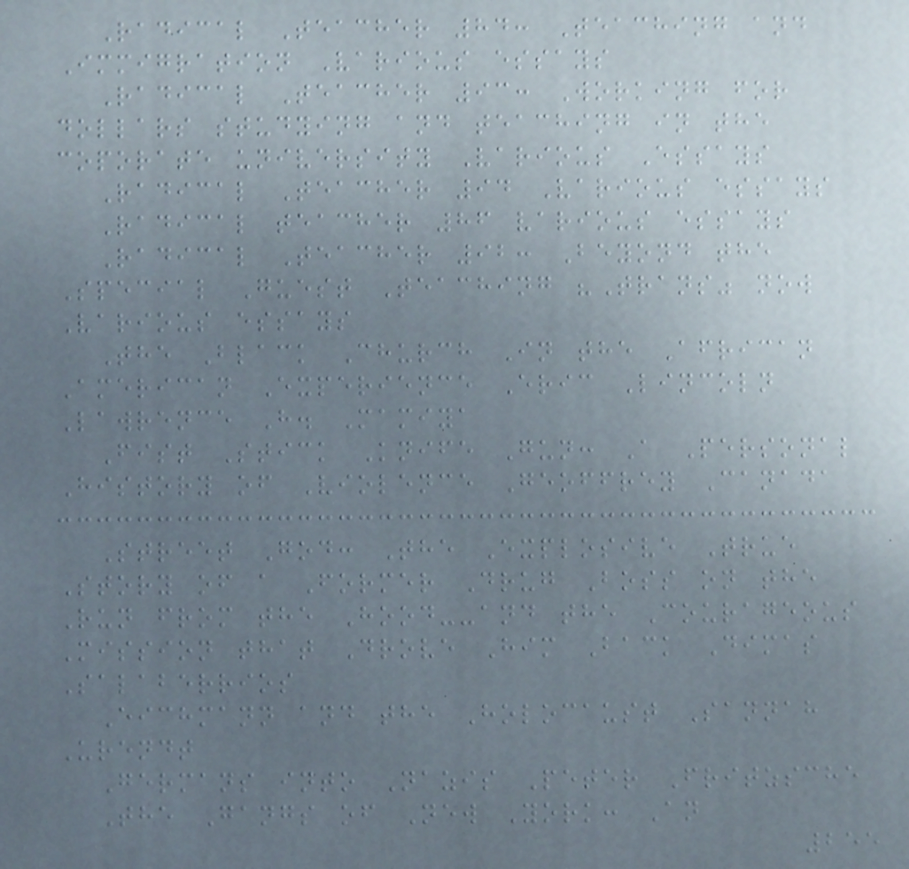Radical Teacher 84: Teaching and
Immigration Various essays
Radical Teacher 93: Working for
dollars studying and teaching in the
coporate university Various Essays
Radical Teacher 94 Various essays
Radical teacher 86 various essays
Radical Teacher 92: Beyond the
Special Guest Teaching "Trans" now
Various essays
The Black Church In the African
American Experience Eric Lincoln
Lawrence H. Mamiya
Fist Stick Knife Gun: A Personal
History of Violence Geoffrey Canada
Street God: The Explosive True
Story of a Former Drug Boss on the
Run from the Hood--and the Courageous
Mission that Drove Him Back Dimas
Salaberrios
Eichmann and the Holocaust Sannah
Urendt
Germans into Nazis Peter Fritzsche
The Gangs of New York: An
255
